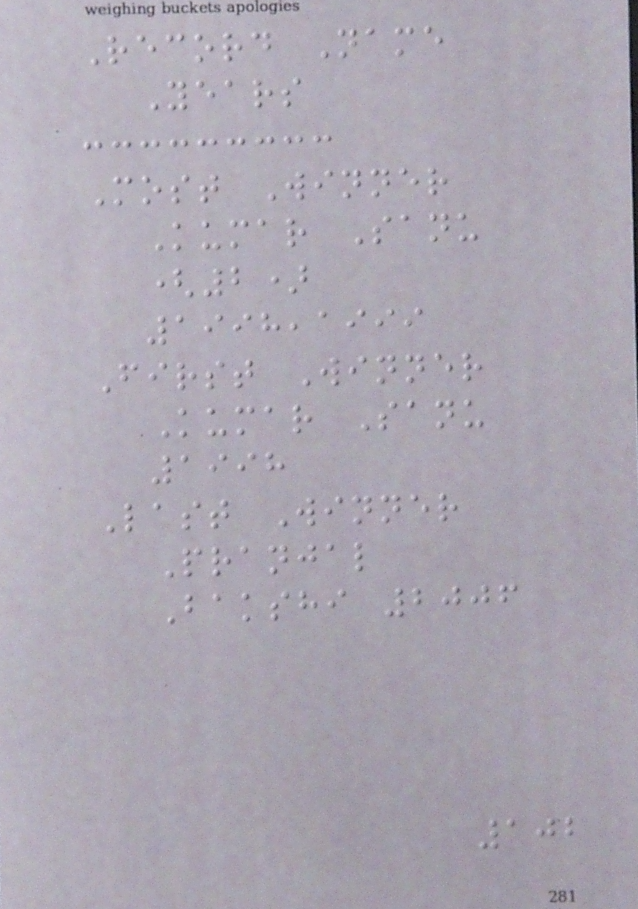Record Name
Years
Most Winner
Kumar Sanu
(2)
1998,1999
First Winner
Kumar Sanu
1998
Last Winner
Pranjal
Bakshi 2006
102
